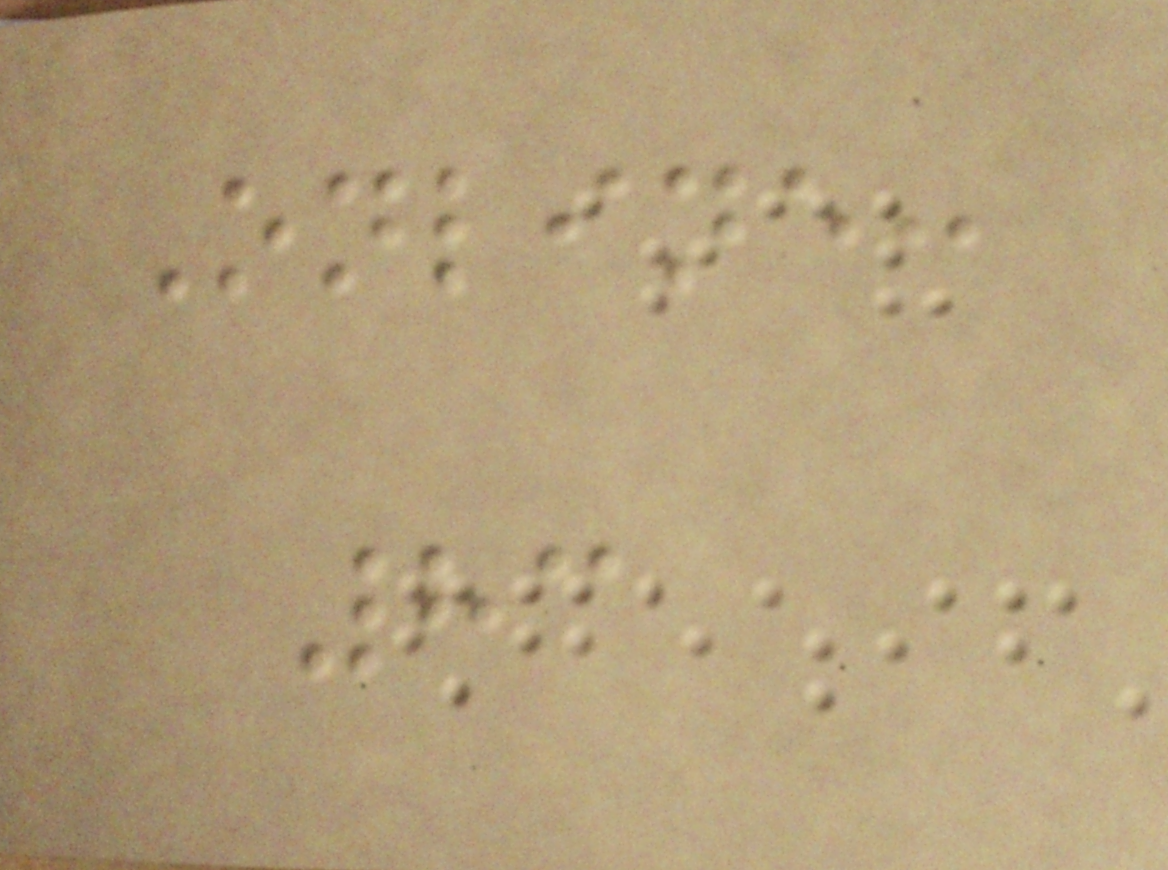Online:
83
